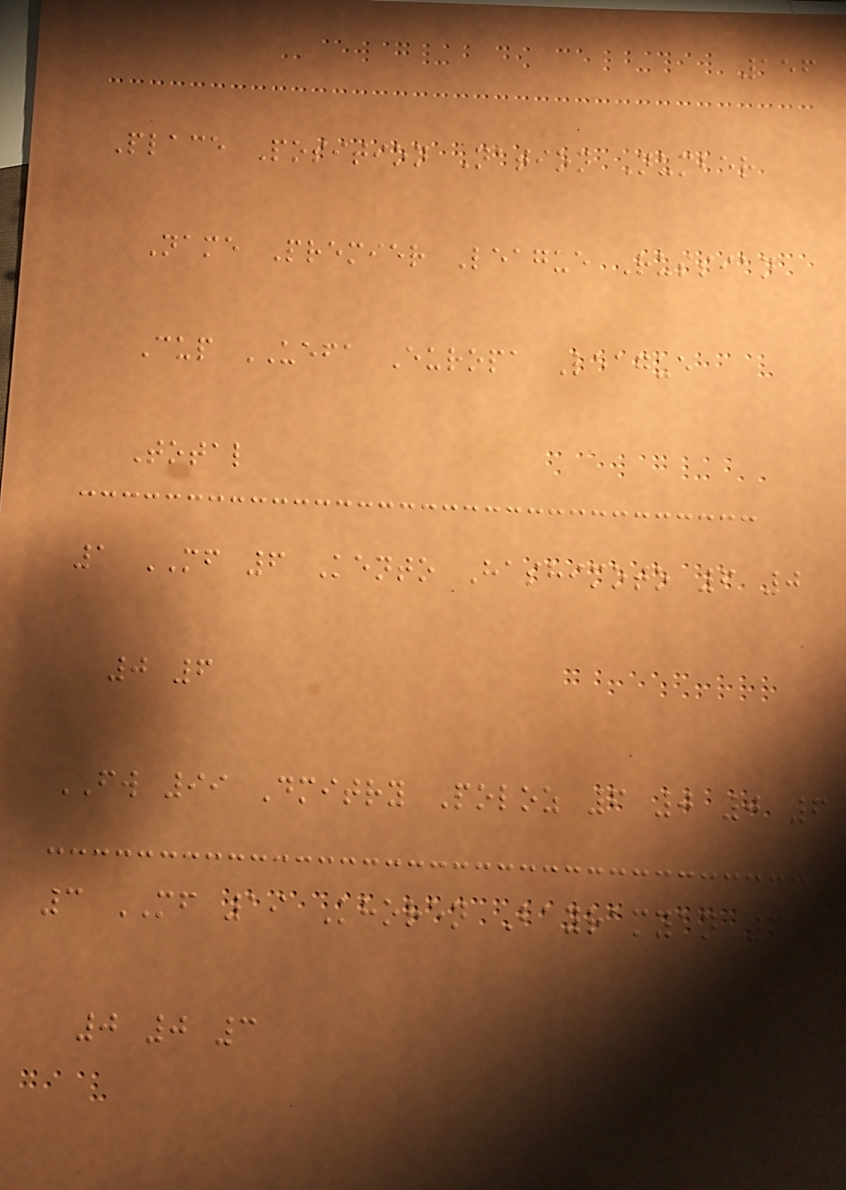156
Place Position Nation Number
Name Premier League Russian
Cup UEFA Europa League
Total
1 MF 6 Kento Hashimoto 6 0
0 6
FW 99 Dmitry Poloz 6 0 0 6
3 MF 19 Khoren Bayramyan 3
0 0 3
